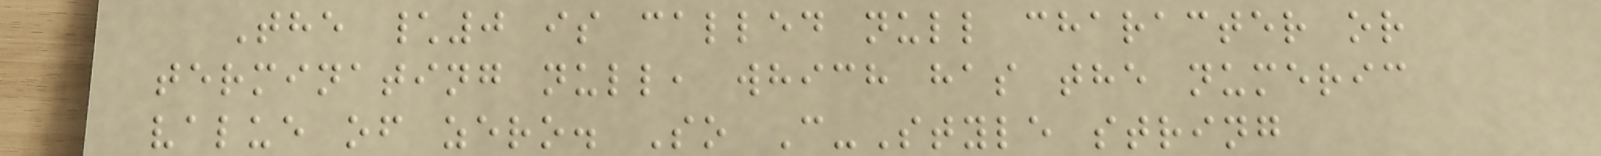The \0 is called null character or
terminating null, which has the numeric
value of zero. So C-Style string
